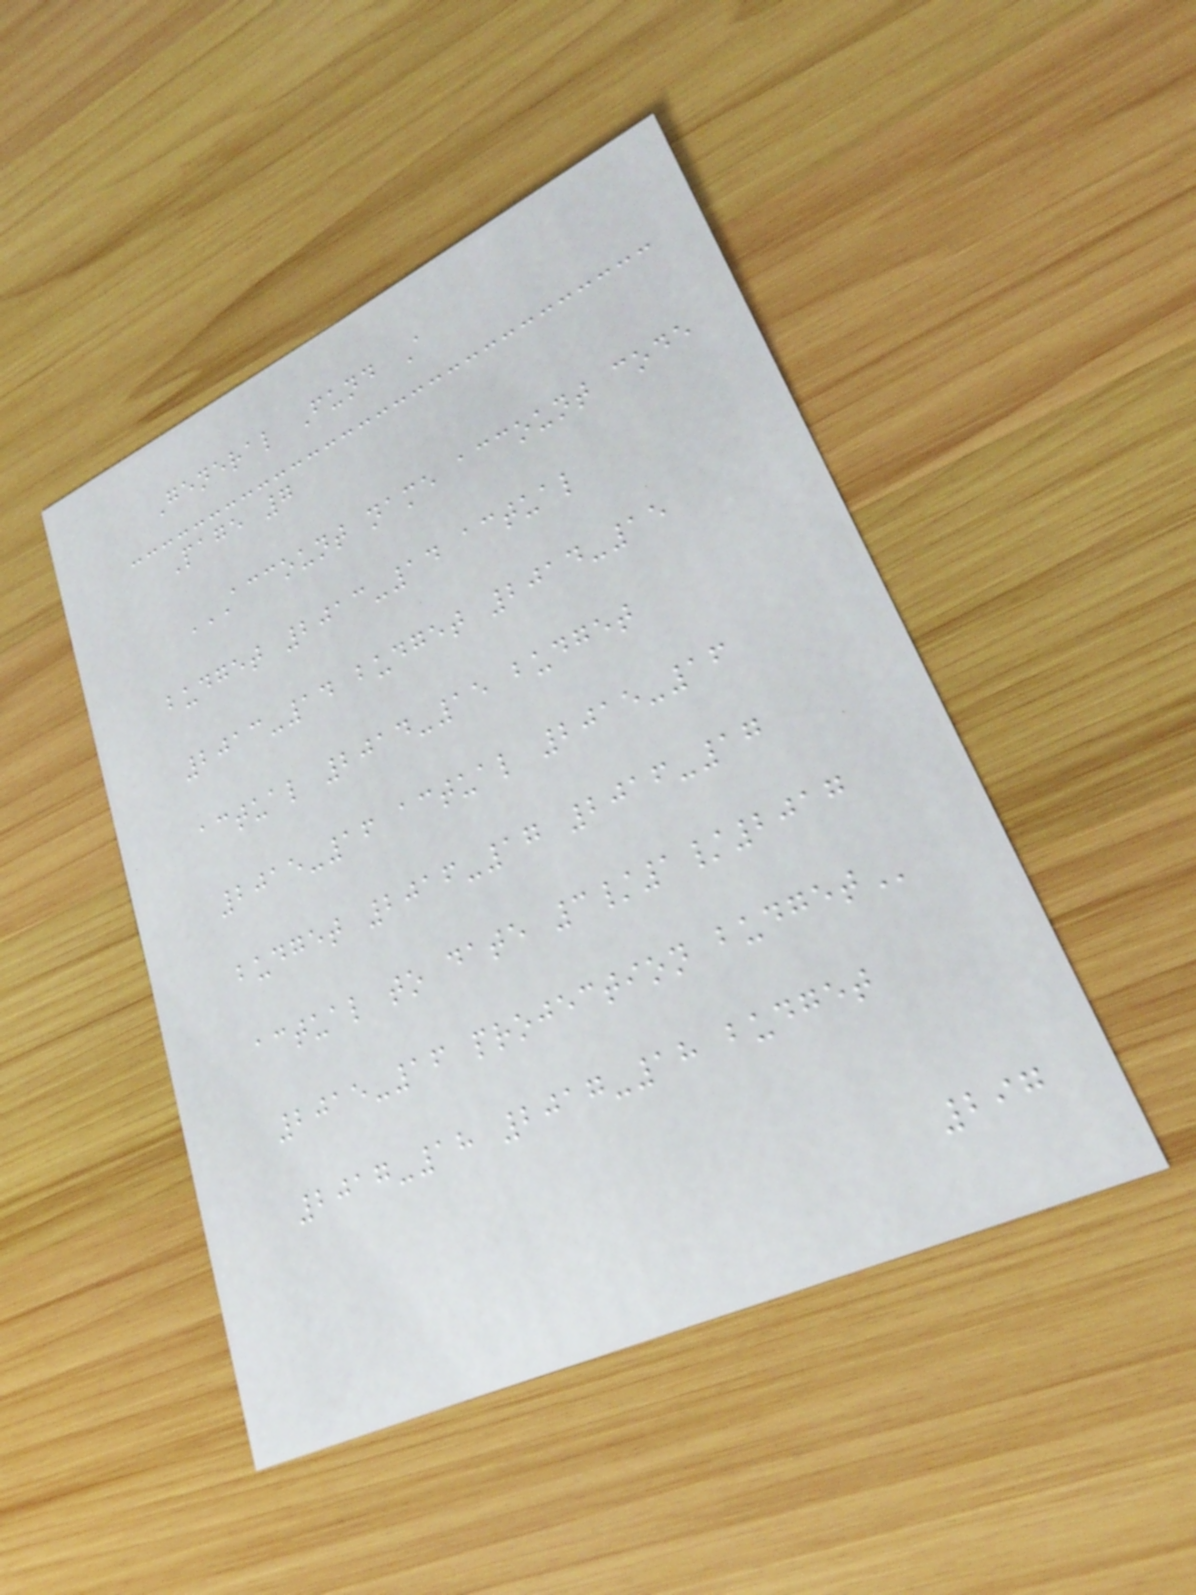General Fund A
Page 7
ACCOUNT NAME ACCOUNT CODE
BUDGET 2013-14 ACTUAL
2013-14 BUDGET 2014-15
ACTUAL 2014-15 BUDGET
2015-16 ACTUAL 2015-16
BUDGET 2016-17 2016-17
ACTUAL TO DATE 3/1/2017
2015-16 PROJECTION BUDGET
2017-18 2017-18 budget
297
